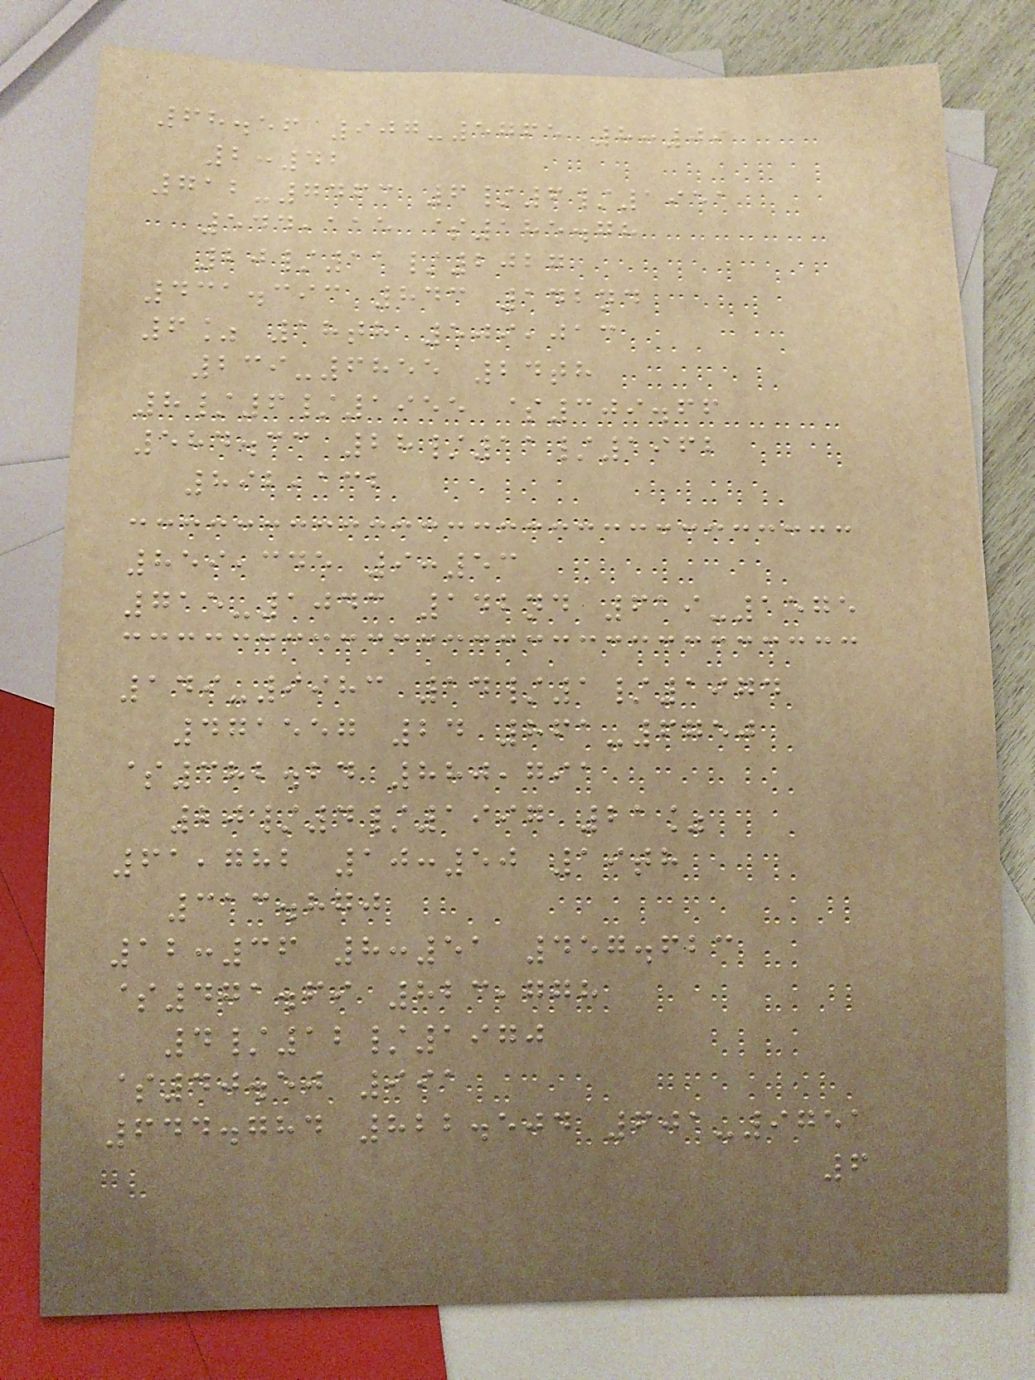68.56 907-5765 8:09
2:42
712-7463 6/6/1951
544,115 $185.78
20/11/2027
431.393 843 142nd
6% 18th 509,013
239-6855 24th
8/6/1955 $309.66
584.33 28/11/1962
892,132
859,345 9:53
715-1043 142nd 619-1575
149-9983 14/1/1974
471557 24 861-6750
$382.24 880,791
20/4/1997 21%
61,782 10:50 19th
313.870
12:36 8:51 457.623
$471.69 823,778
4/12/1970
$40.50 991
644.784 822.504 601-9751
6
